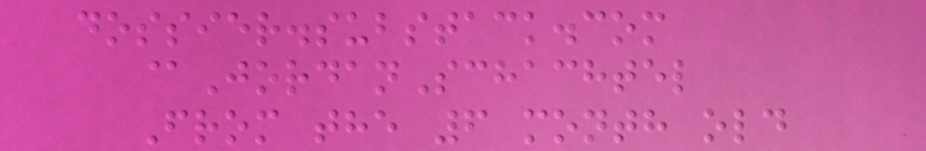dossier.substack.com
@JordanSchachtel
From the 6 month old
